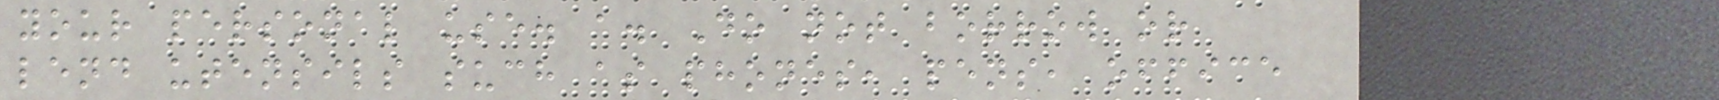your personal use. a. Do not borrow or
lend utensils such as phones, pens, office
